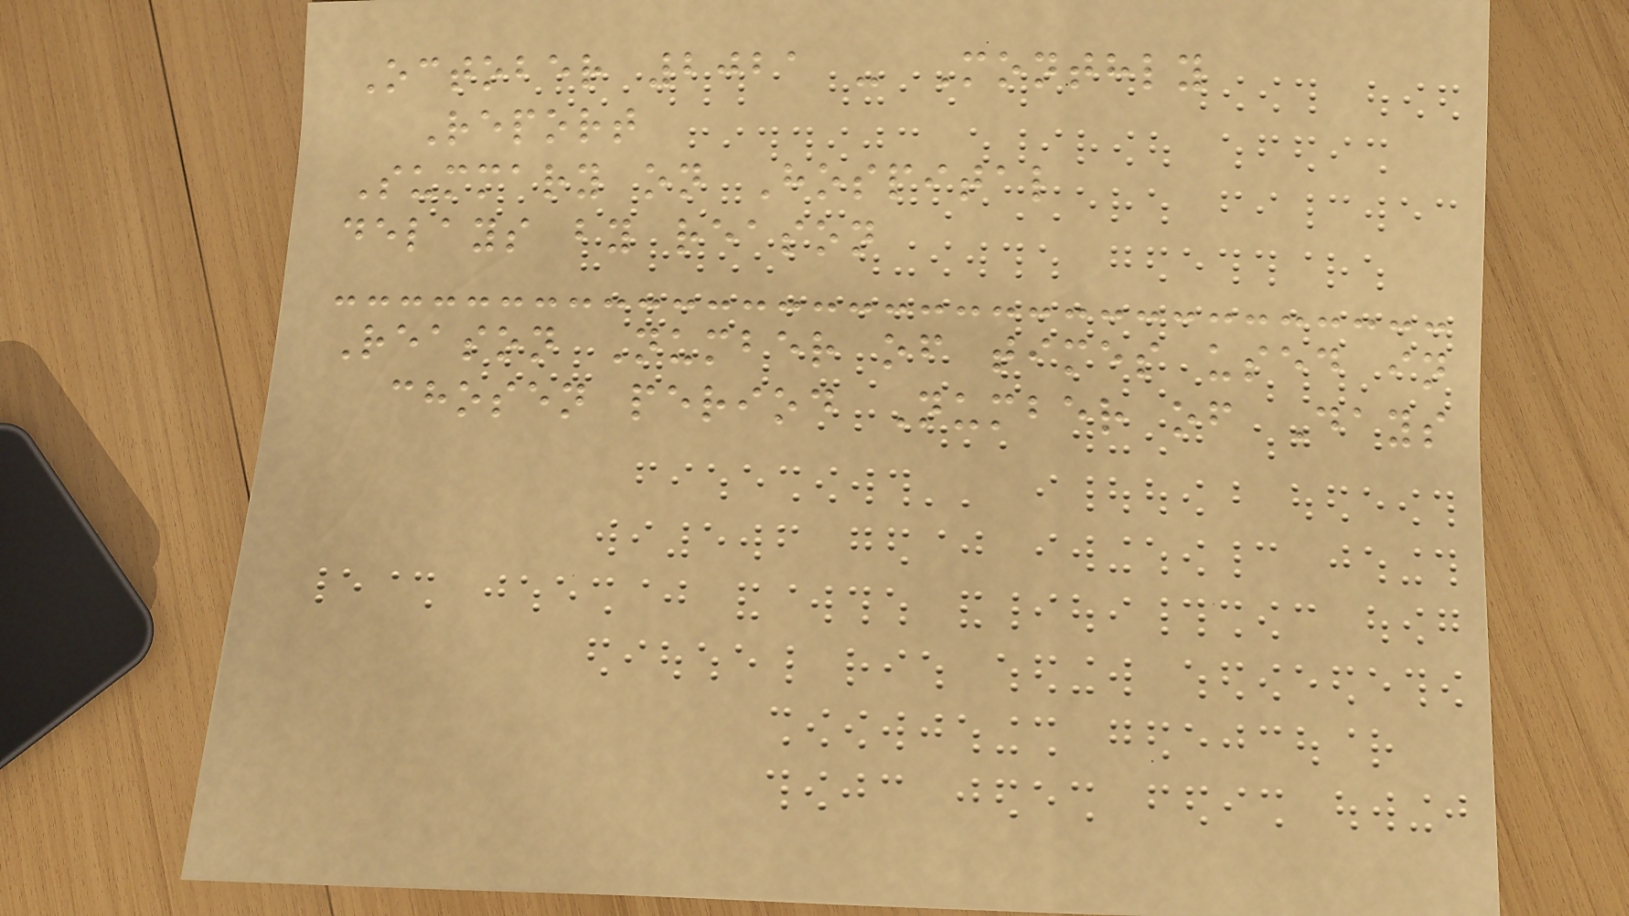October 2021 - Monthly
Report
Summary on Hospital
delays by reason
Reason Number of times used in
chosen period Number of Days
